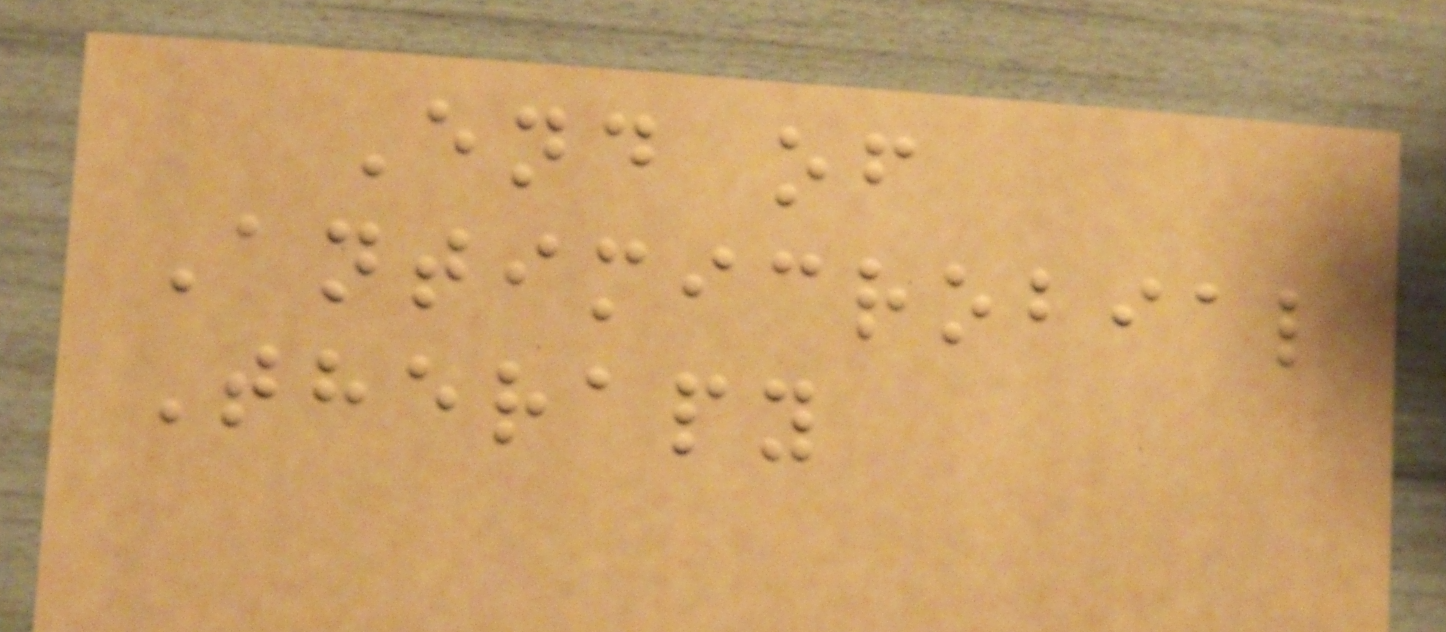End of
Antimicrobial
Therapy
